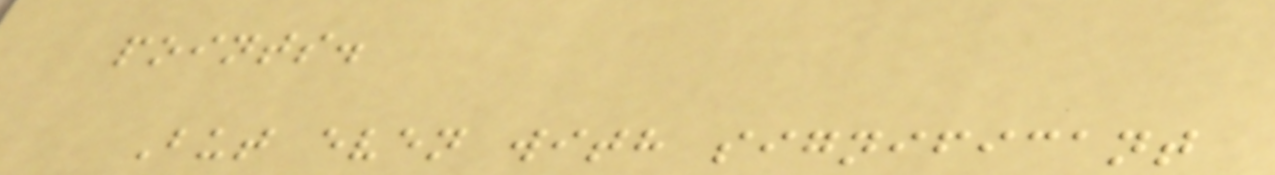points.
But even with significant
